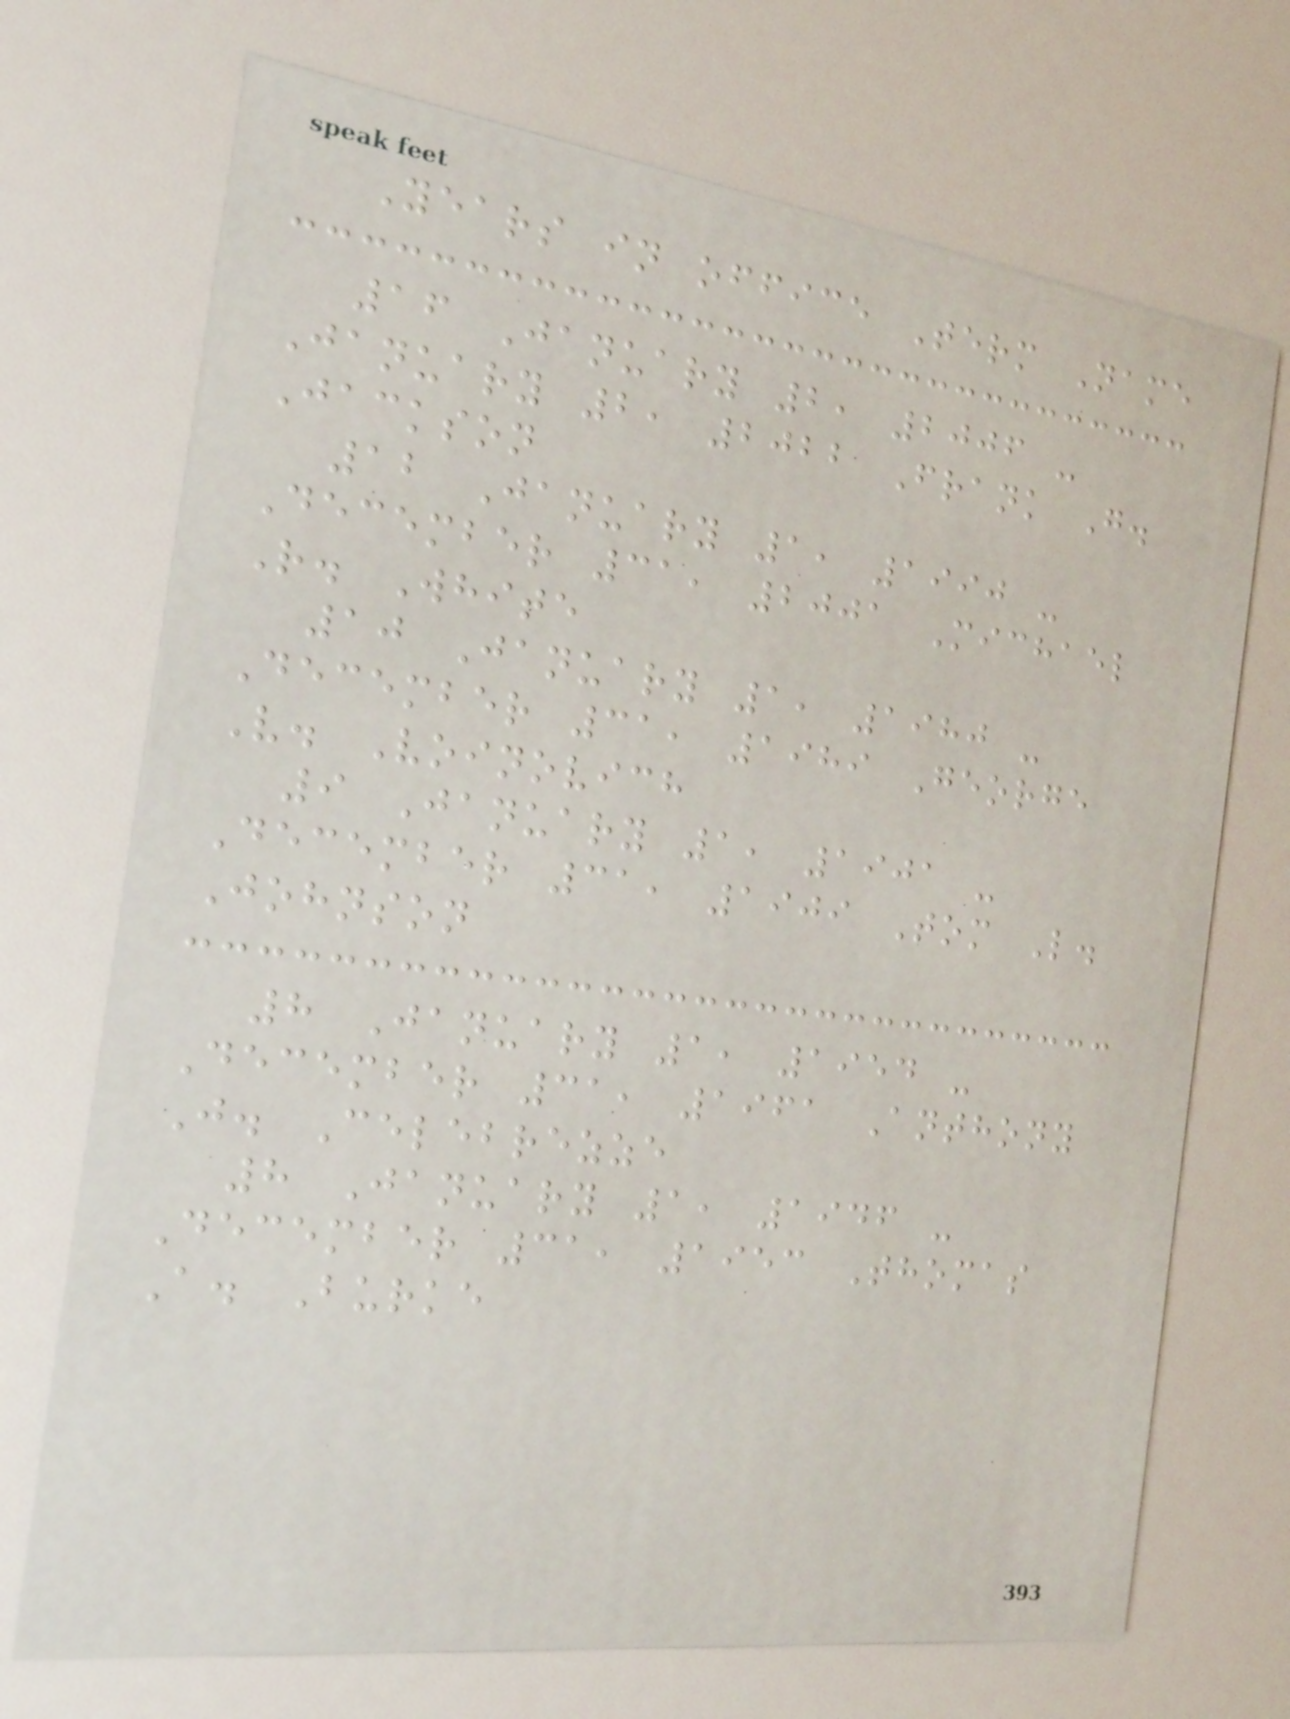Years in office Term Name
16 January 2, 2006 -
January 2, 2022 Frank G.
Jackson
12 January 1, 1990 -
December 31, 2001 Michael
R. White
10 January 1, 1980 -
December 31, 1989 George
V. Voinovich
9 January 1, 1901 -
December 31, 1909 Tom L.
Johnson
8 January 1, 1954 -
December 31, 1961 Anthony
J. Celebrezze
8 January 1, 1946 -
December 31, 1953 Thomas
A. Burke
